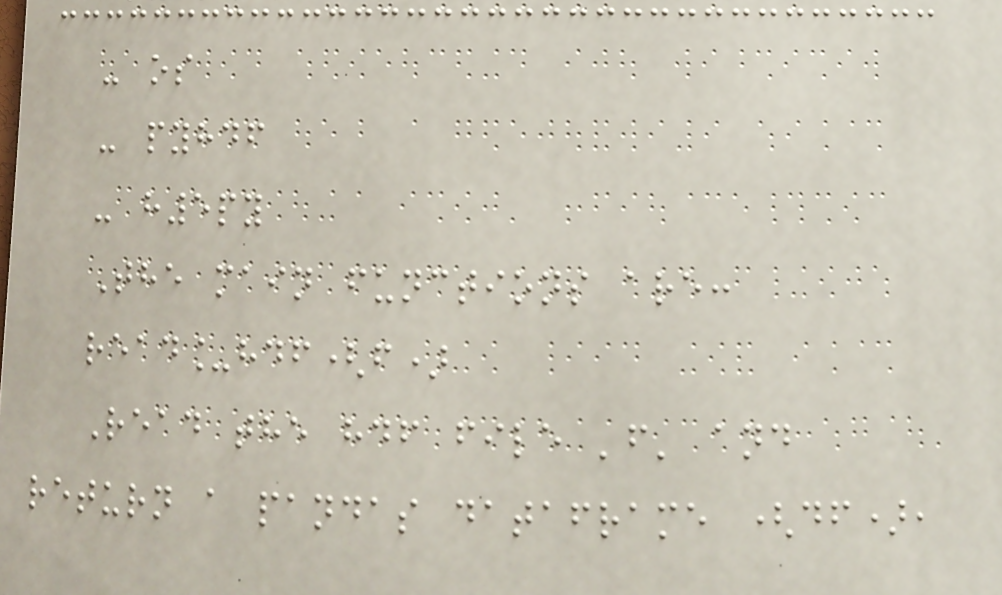- os
- pyhdf
- h5py
The main functions are:
read_hdf(f)
Read the hdf file 'f' and
return a pandas dataframe (df),
